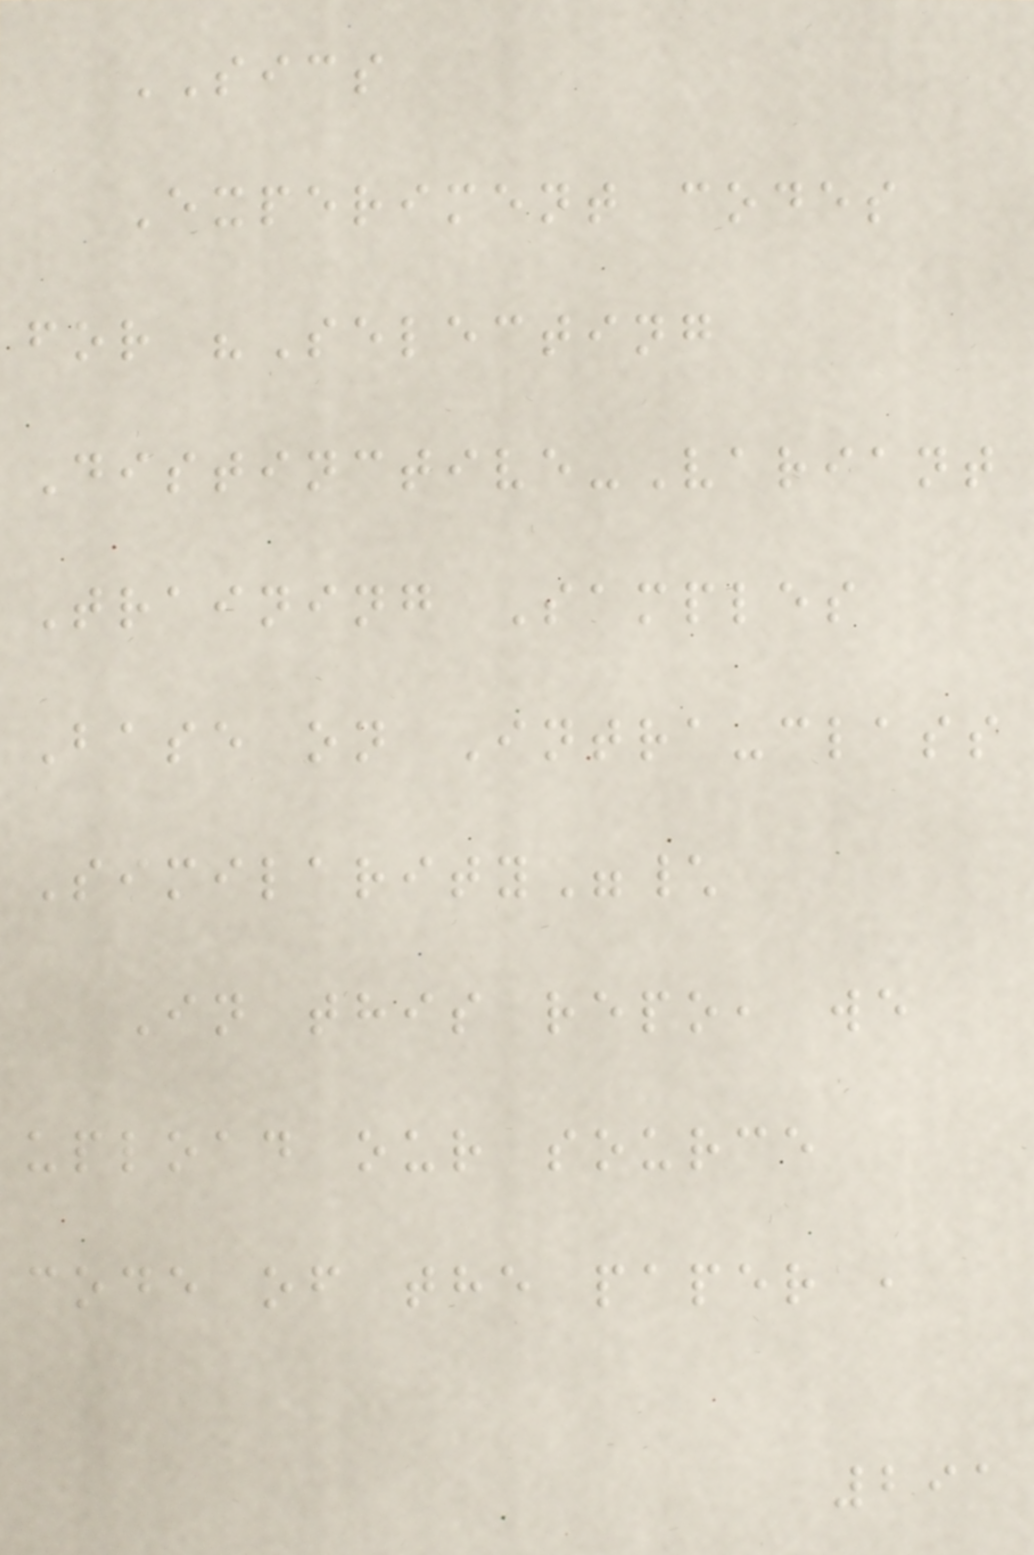SICS
Experiment codes
for "Selecting
Distinctive-Variant
Training Samples
Base on Intra-class
Similarity"\
In this repo, we
upload our source
code of the paper ,
291
